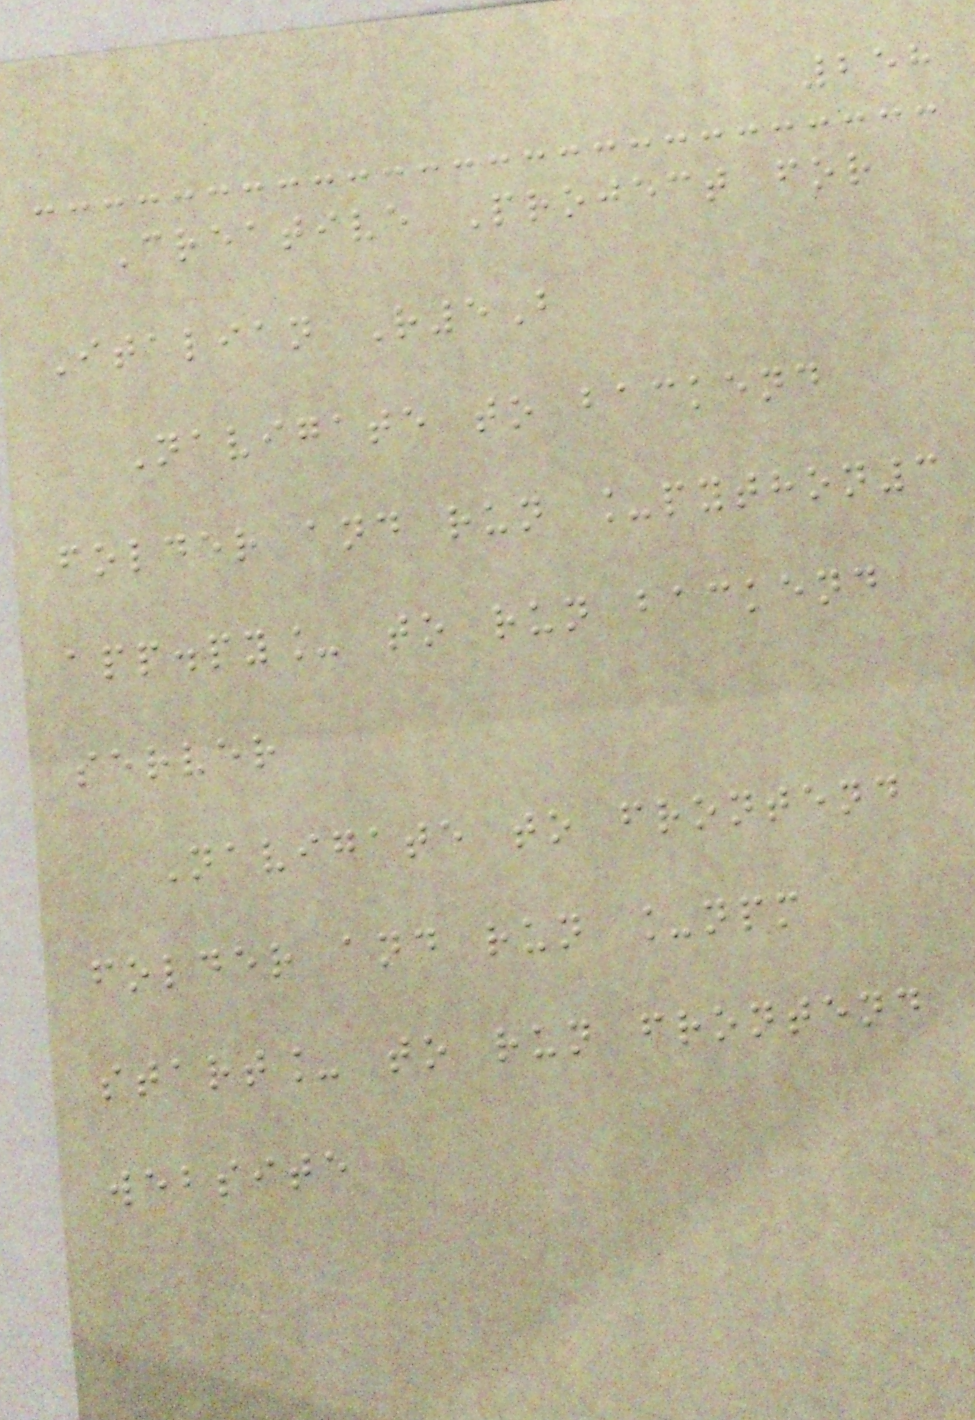258
Creative Project for
Italian R5B
Navigate to backend
folder and run _python3
app.py_ to run backend
server
Navigate to frontend
folder and run _npm
start_ to run frontend
website
